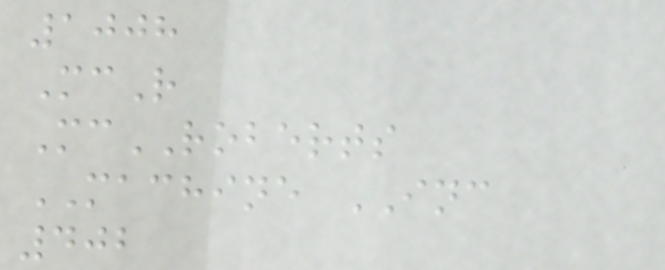1008
McR
McROBERTS
MACHINE INC
402
